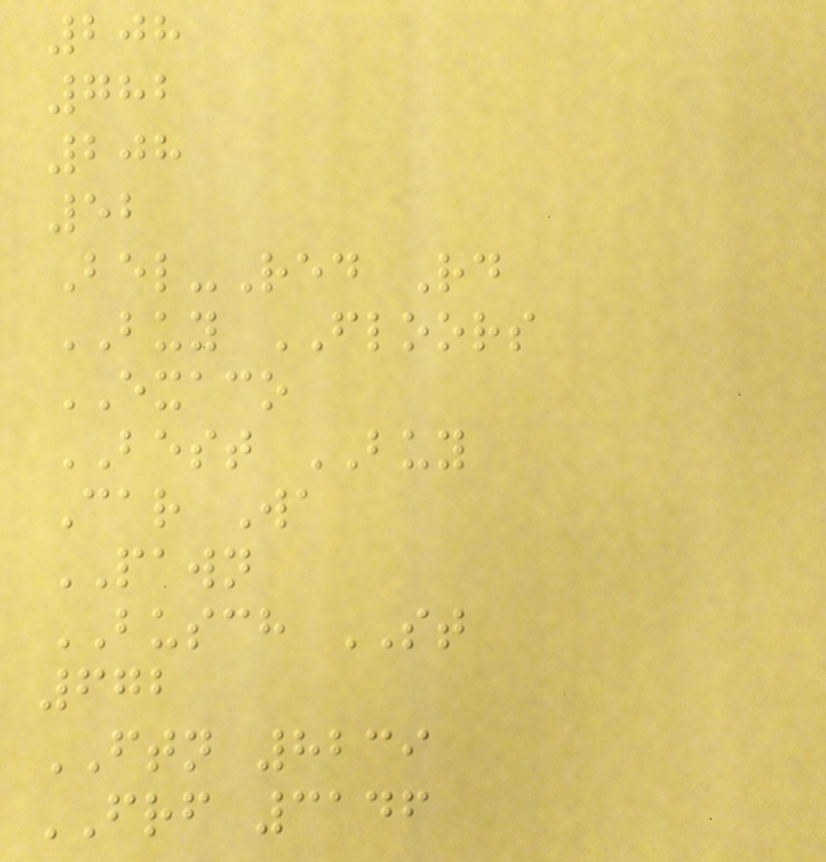208
782
208
52
Bel-Red Rd
BUY FLOORS
EXACO
BEST BUY
Car Wa
PAWN
BUSCH ST
672
FTN 8239
FRF 3146
